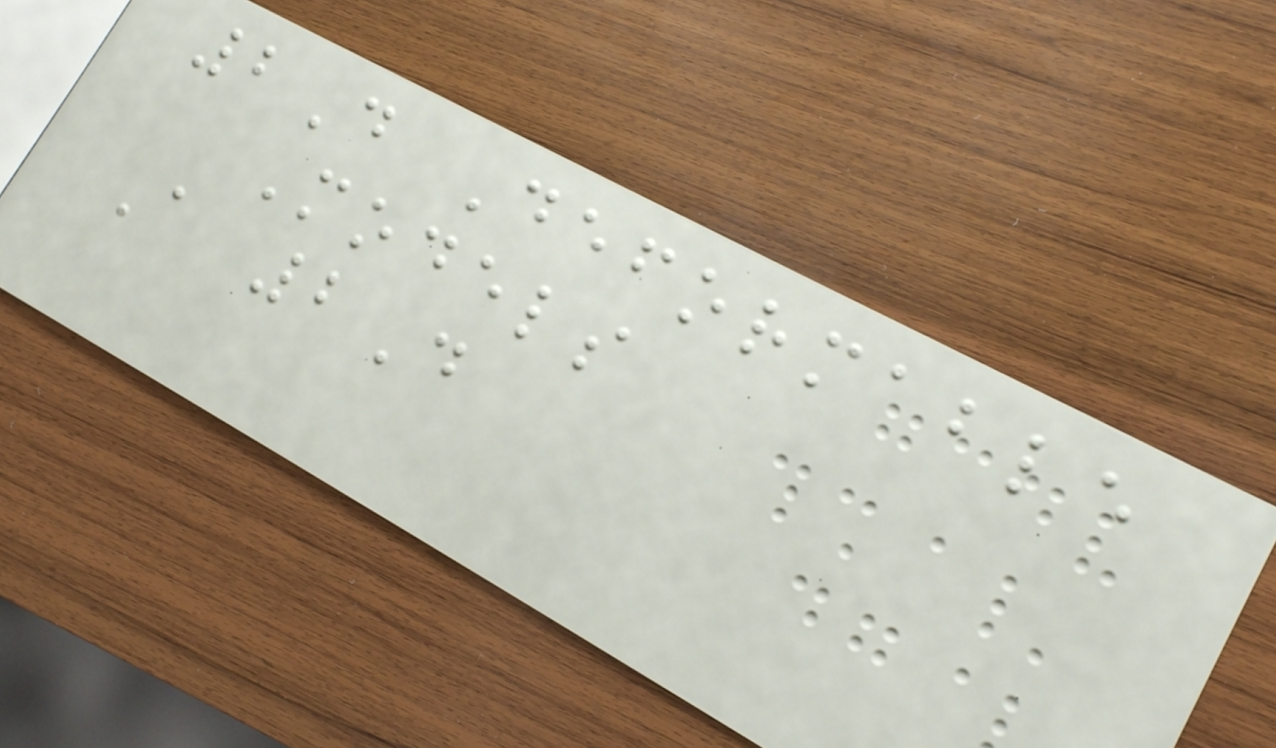2D Deformable
Models
A 2D
